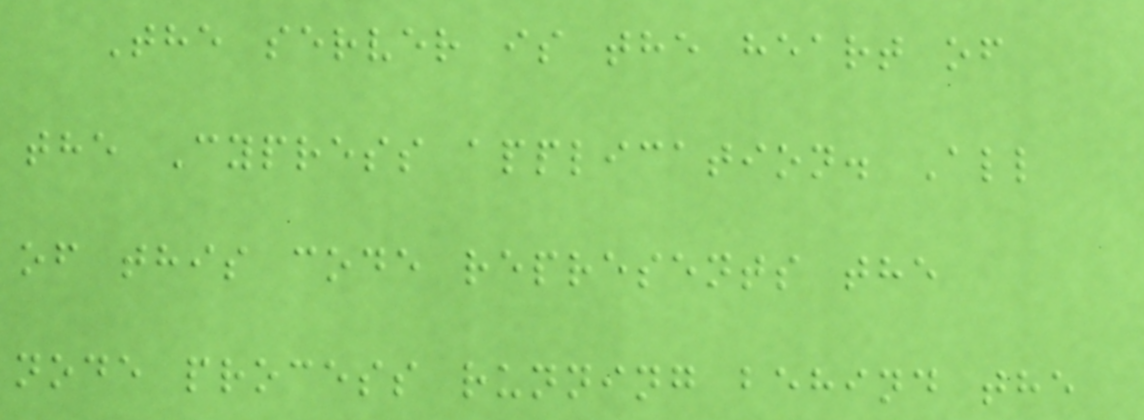The server is the heart of
the Cypress application. All
of this code represents the
node process running behind the
